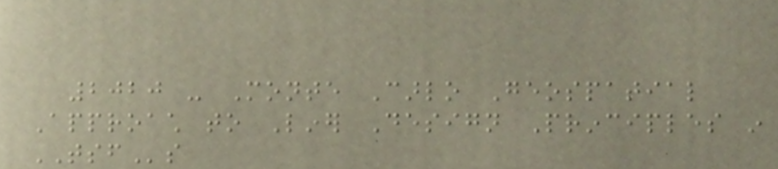2020 - Monte Carlo Geospatial
Approach to Liner Design Principles in
TSFs
